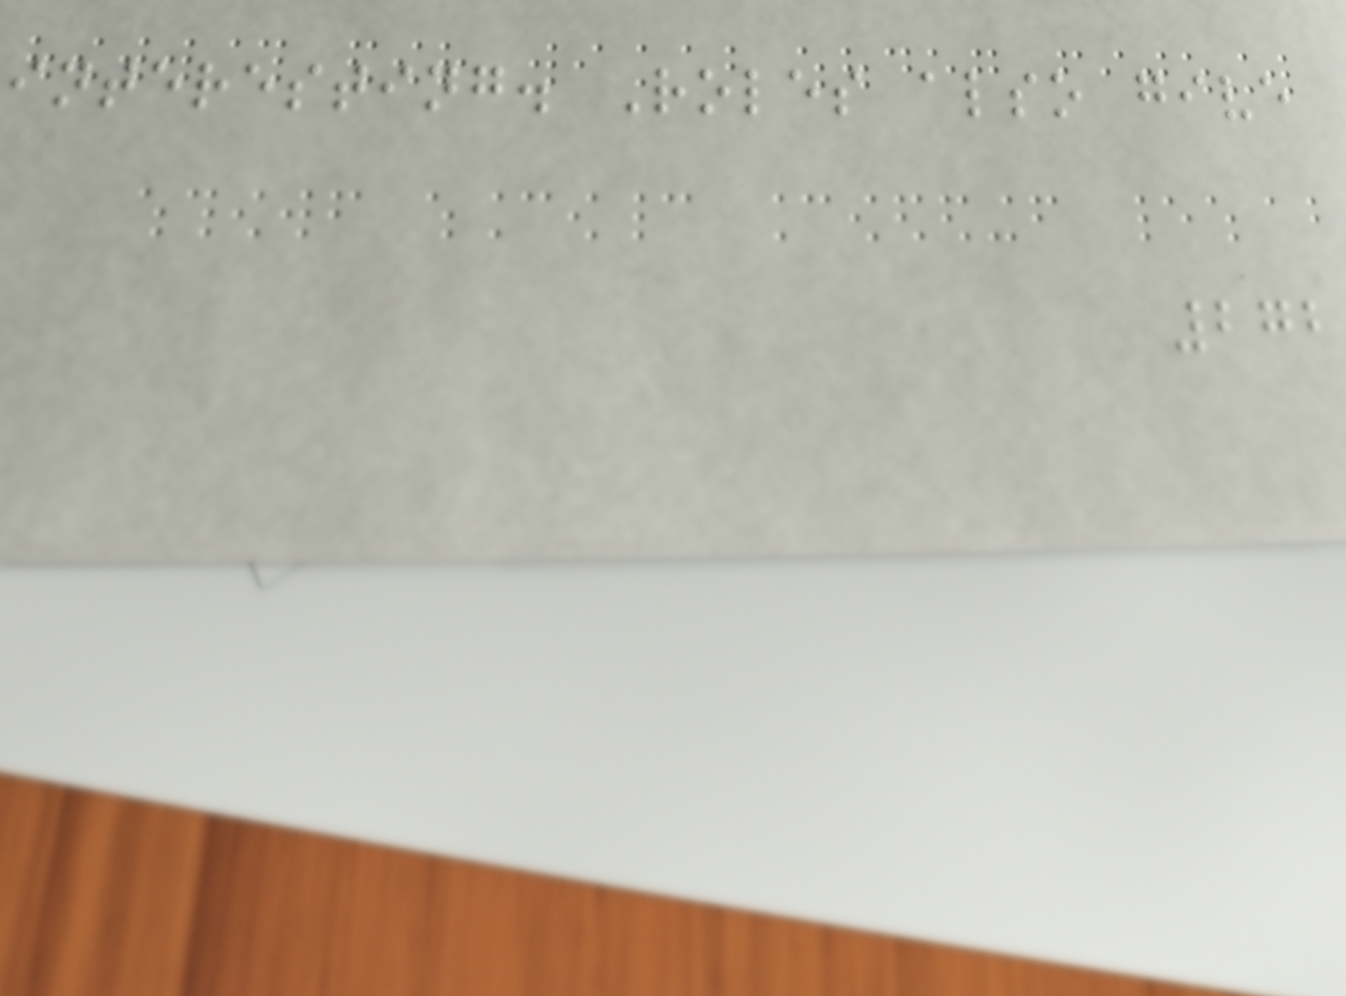interesting. Roles also give
272
